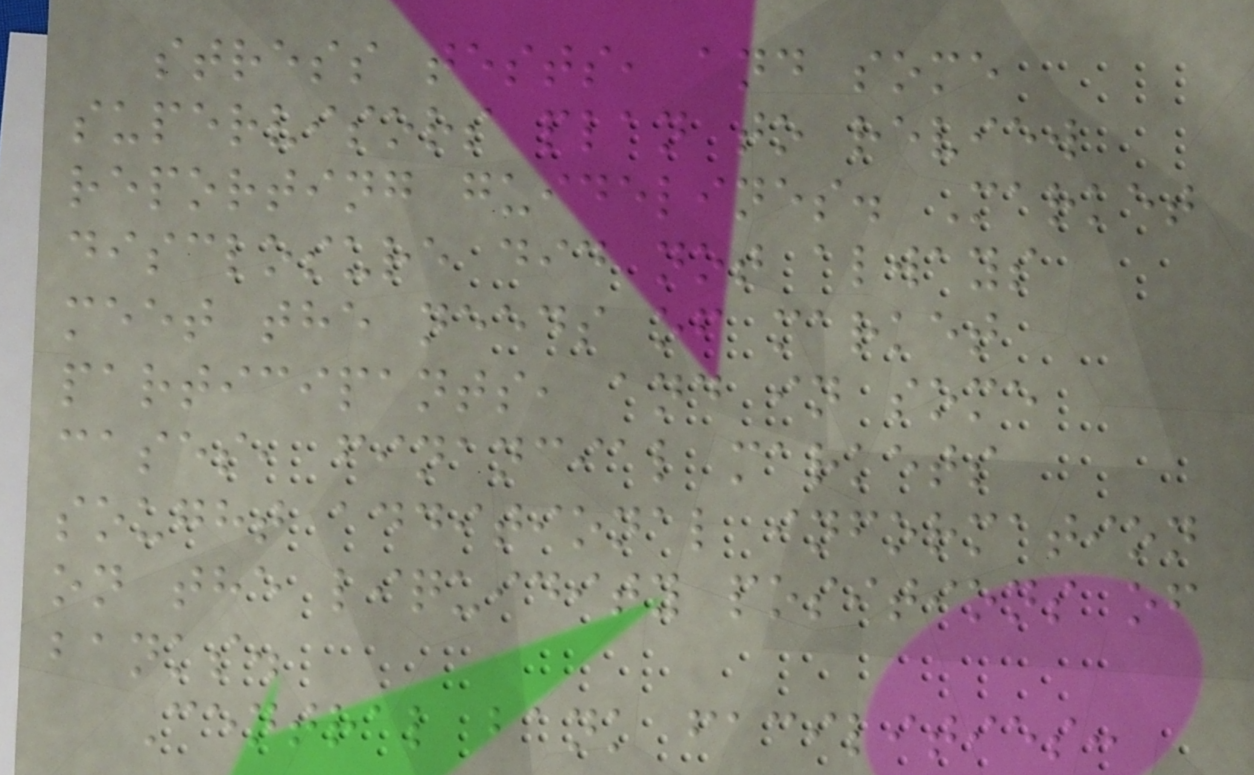stress tests, and some
supervisors plan to review
reporting guidelines. Market
disclosure did not always
meet the needs of market
participants, and in some
cases, financial markets
sought additional information
on the liquidity positions of
banks.
Central bank facilities:
